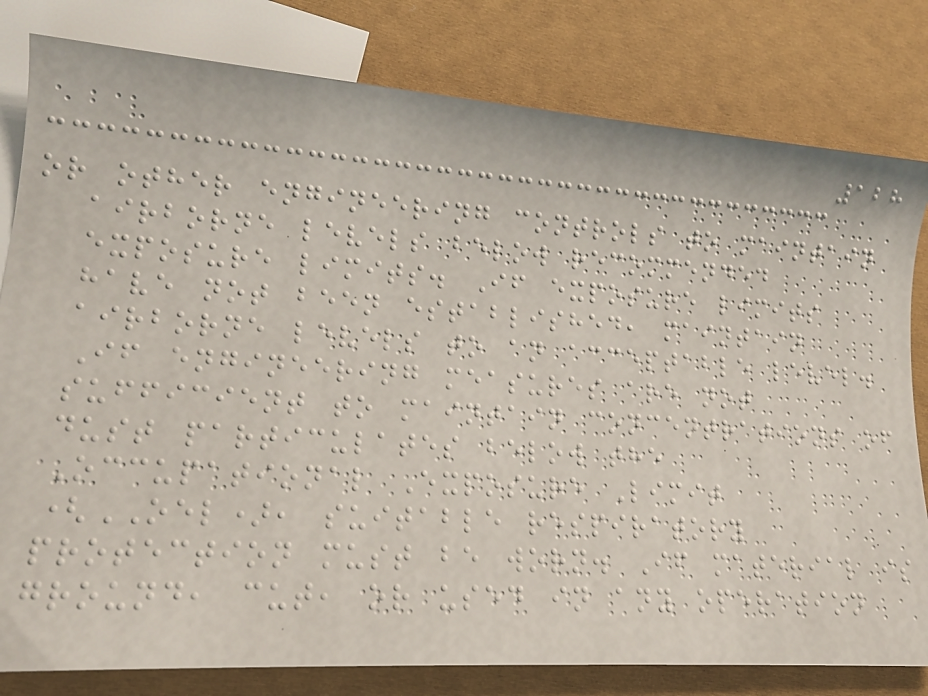128
or other engineering controls to maintain
airborne levels below recommended
exposure limits. If exposure limits
have not been established, maintain
airborne levels to an acceptable level.
If engineering measures are not
sufficient to maintain concentrations of
dust particulates below the
Occupational Exposure Limit
(OEL), suitable respiratory
protection must be worn. If material is
ground, cut, or used in any operation
